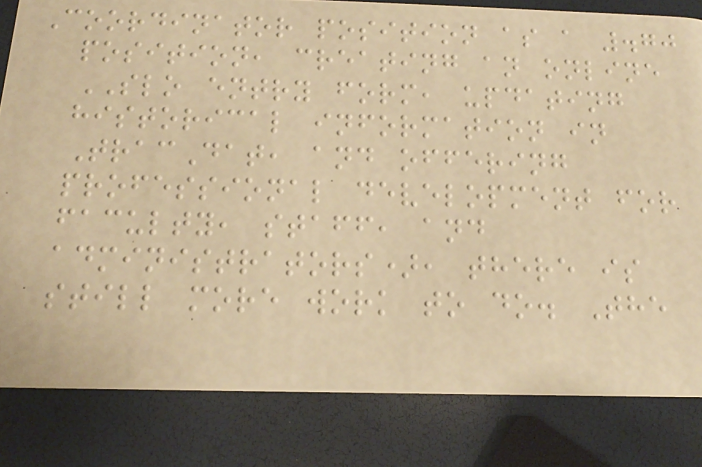Coordinator position as a .70
position, creating an online
SLO entry form, updating
historical information in
TracDat, and offering
professional development for
faculty, staff, and
administrators), there is
still more work to do. The
